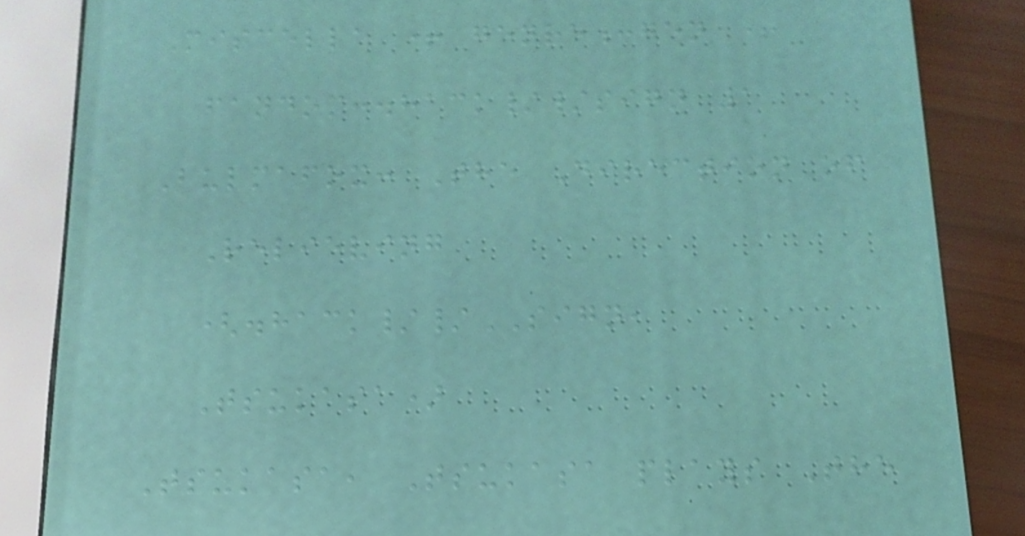Miscella + genre:gen +
fandom:.hack//sign 1
Bulmafox: The Direction of
Relieving
(.hack//SIGN,
Tsukasa)
Tsukasa, Tsukasa plays The
